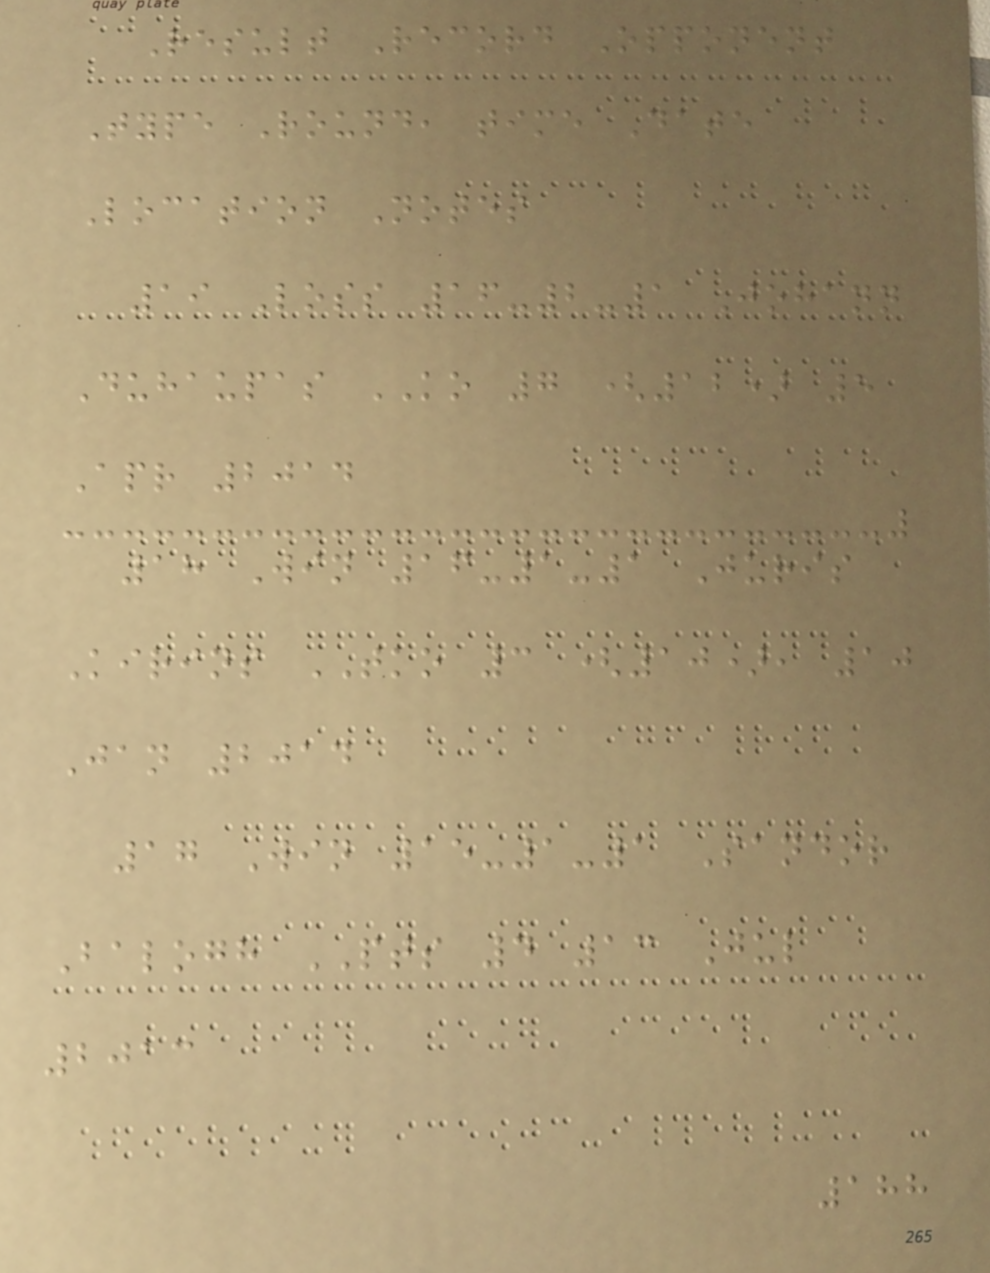Result Record Opponent
Type Round, time Date
Location Notes
19 Loss 16-2-1 Johann
Duhaupas KO 7 (12) 5
Apr 2014
18 Win 16-1-1 Juris
Kirins TKO 3 (10), 10
Jan 2014
17 Win 15-1-1 Sandor
Balogh PTS 4 13 Jul
2013
188
